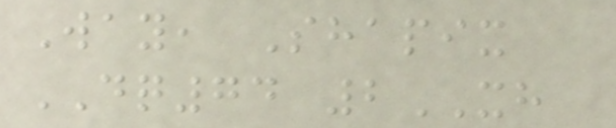Way, Shapix
DQ74 2XH
